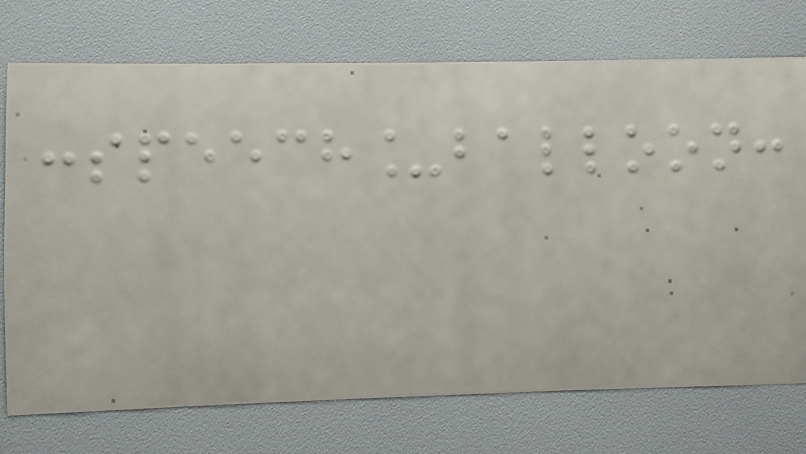:speech_balloon:
